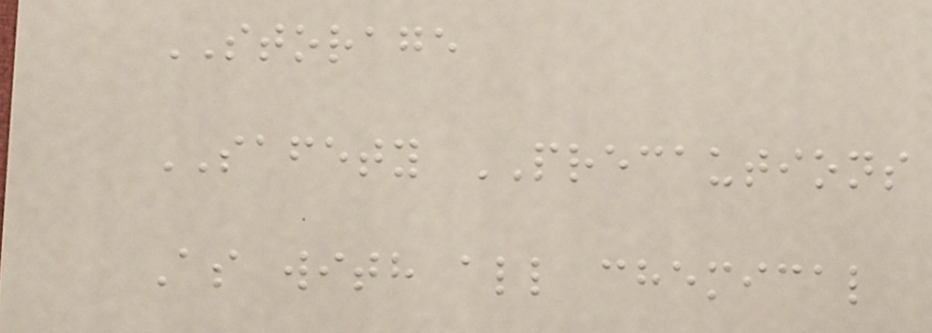STORAGE
SAFETY PRECAUTIONS
As with all chemical
